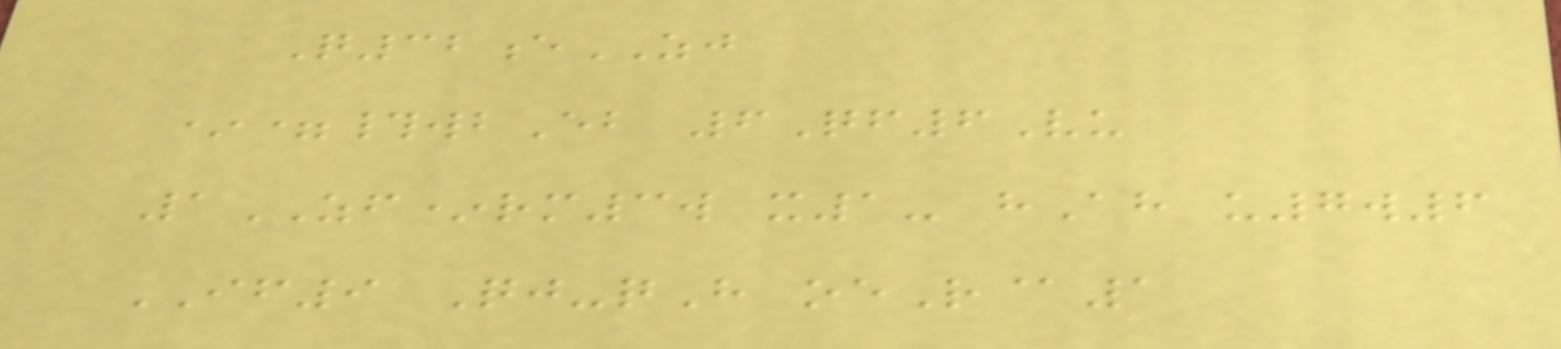Q32eZJ
*=#wbEb 6Qf6Vu
1ZF*rm3w x1- hAh u7w6
IF9 Qj-qH oeR@1
